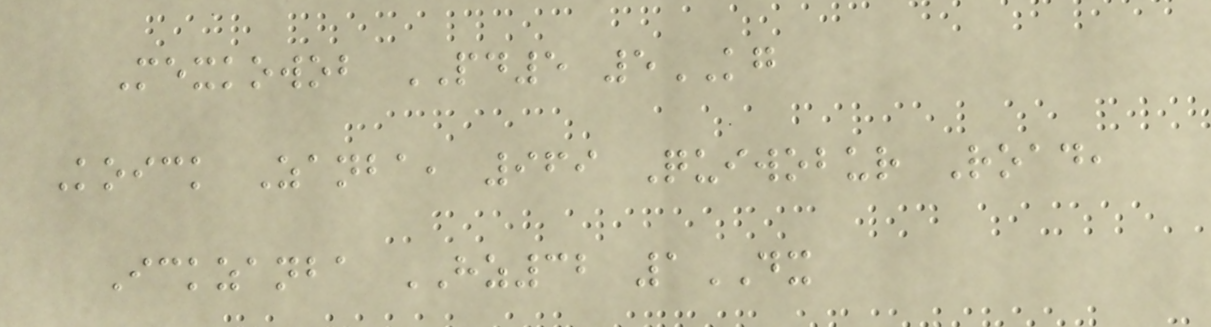Mexkowob PD5 5KG
Koick Zanba, 969 Quiwobur Road,
Ickzanba HZ32 1DX
